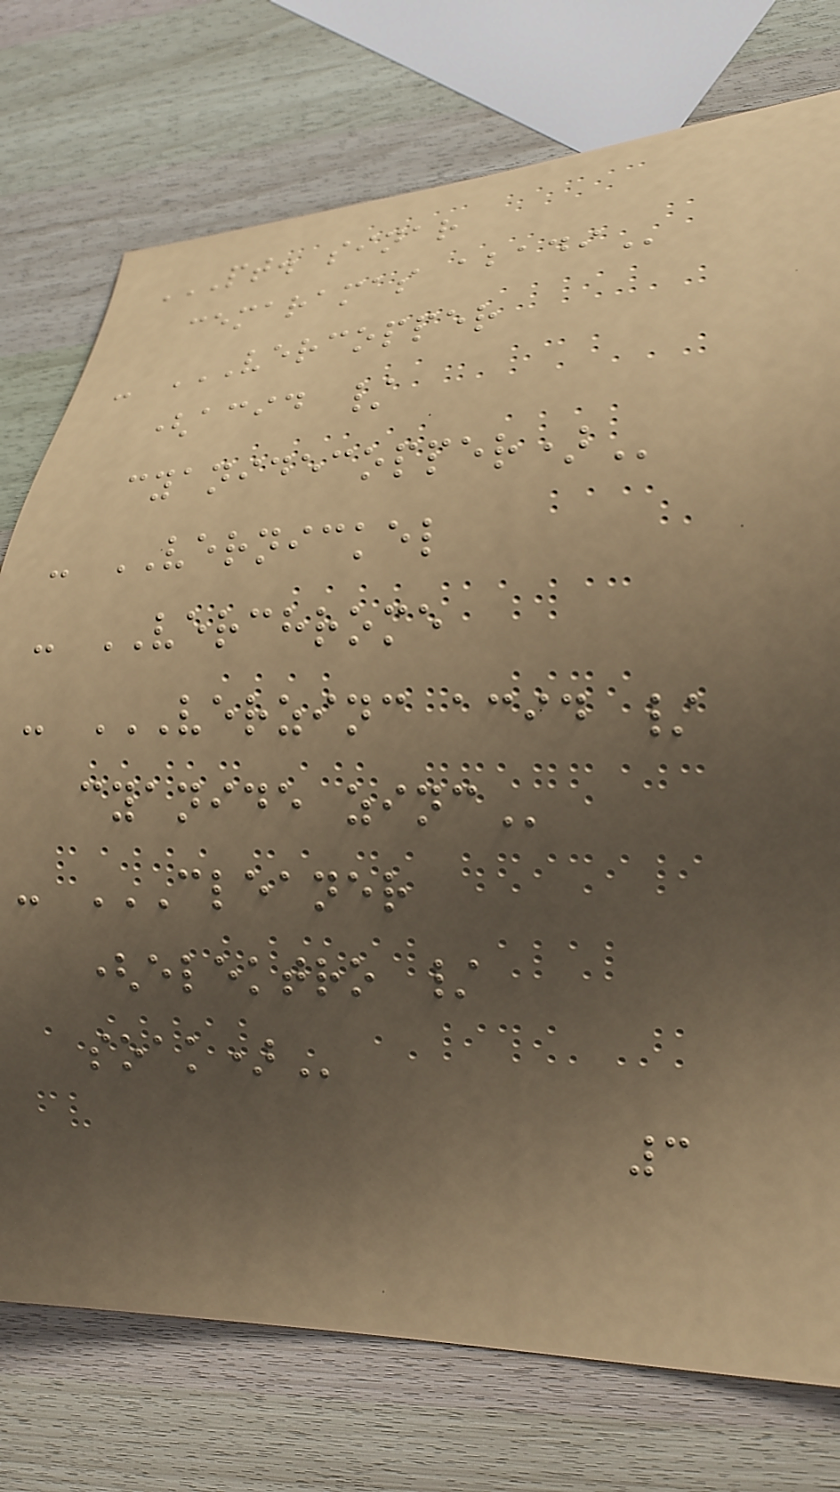PT. SINAR
CEMARAMAS ABADI
- VERCOPPER
(ACID /
CYANIDECOPPER)
- VERNICKEL
- VERCHROME
- VERZINC ACID /
CYANIDE ZINC
- CLEANER
(ELEKTRO /
SOAK)
3
